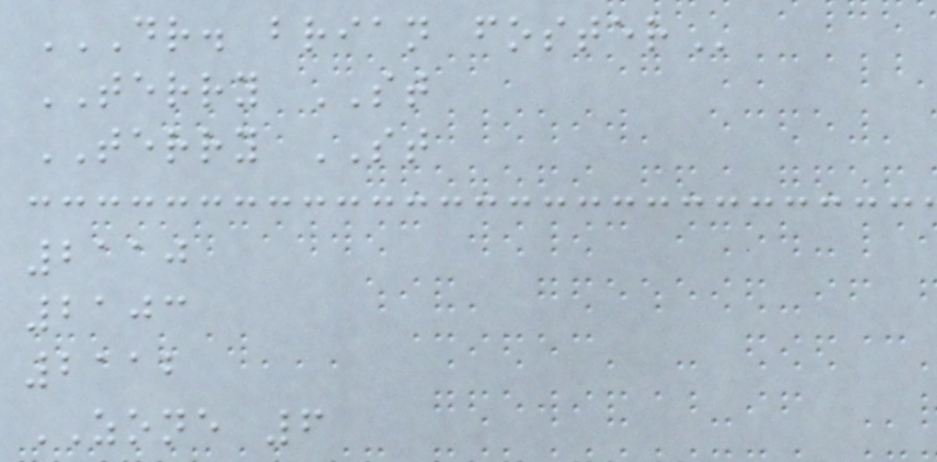DR. BRIAN FOSTER
TERRY ST
TERRY ST
2110
2103
2112
ZONE 6
